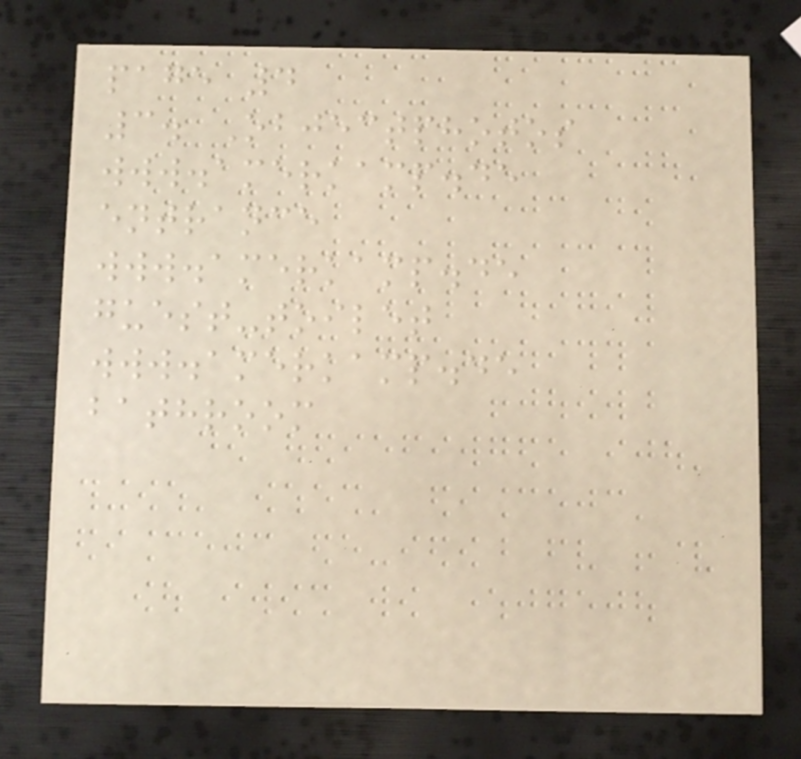page 4
3. Objectphotos
www.amerkamp.de
entrance
www.amerkamp.de
guest-toilet
www.amerkamp.de
bathroom
